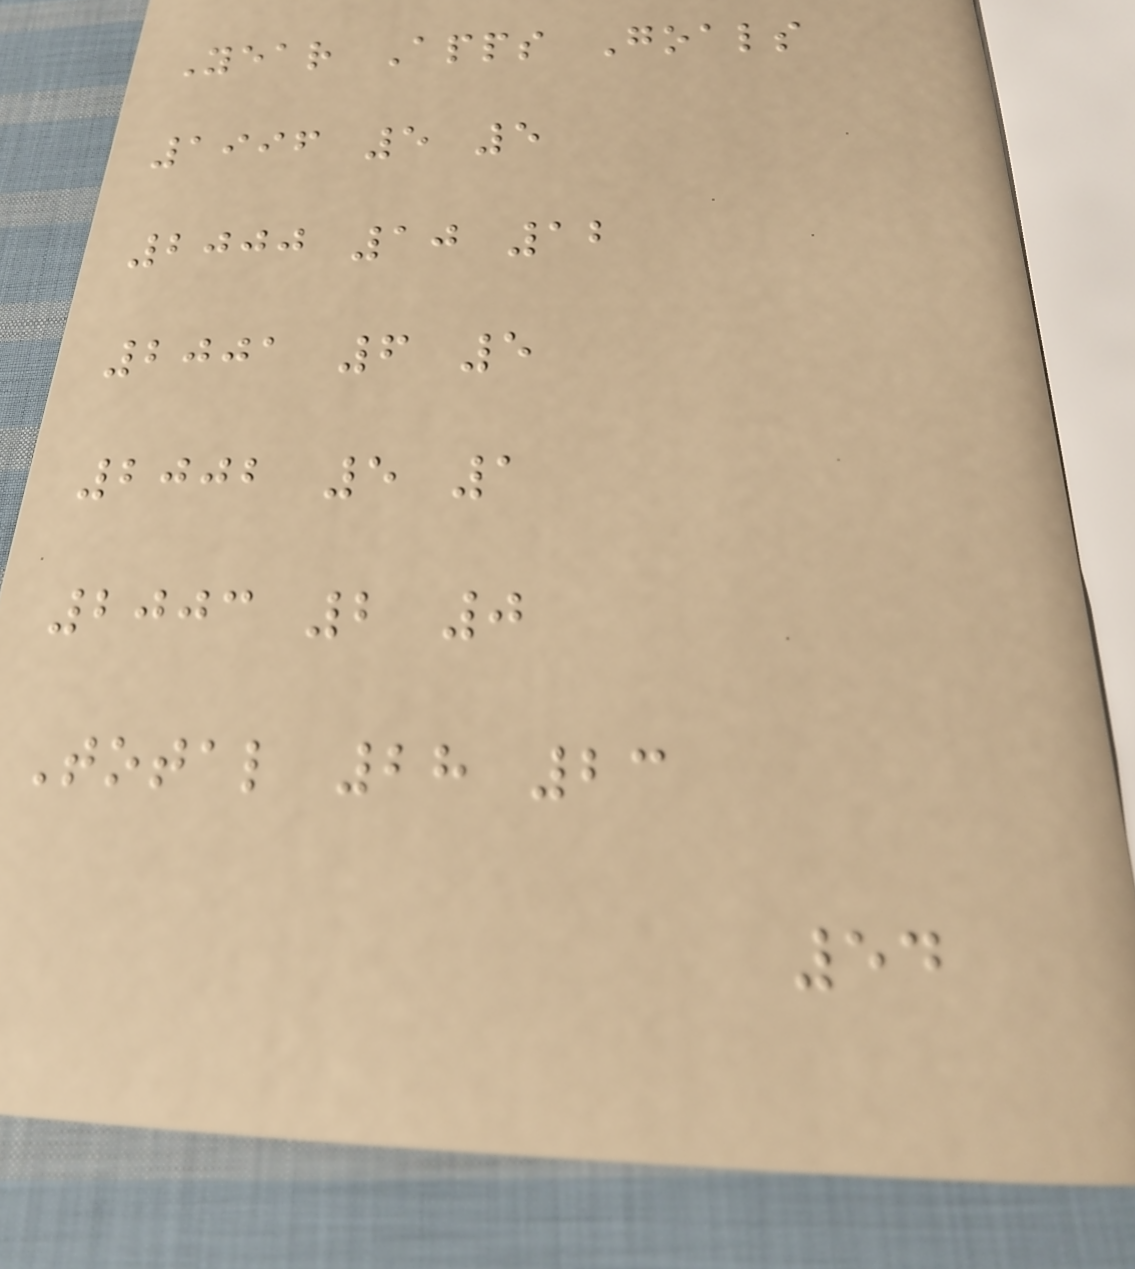Year Apps Goals
1996 5 5
2000 10 12
2001 6 5
2002 5 1
2003 2 0
Total 28 23
54
